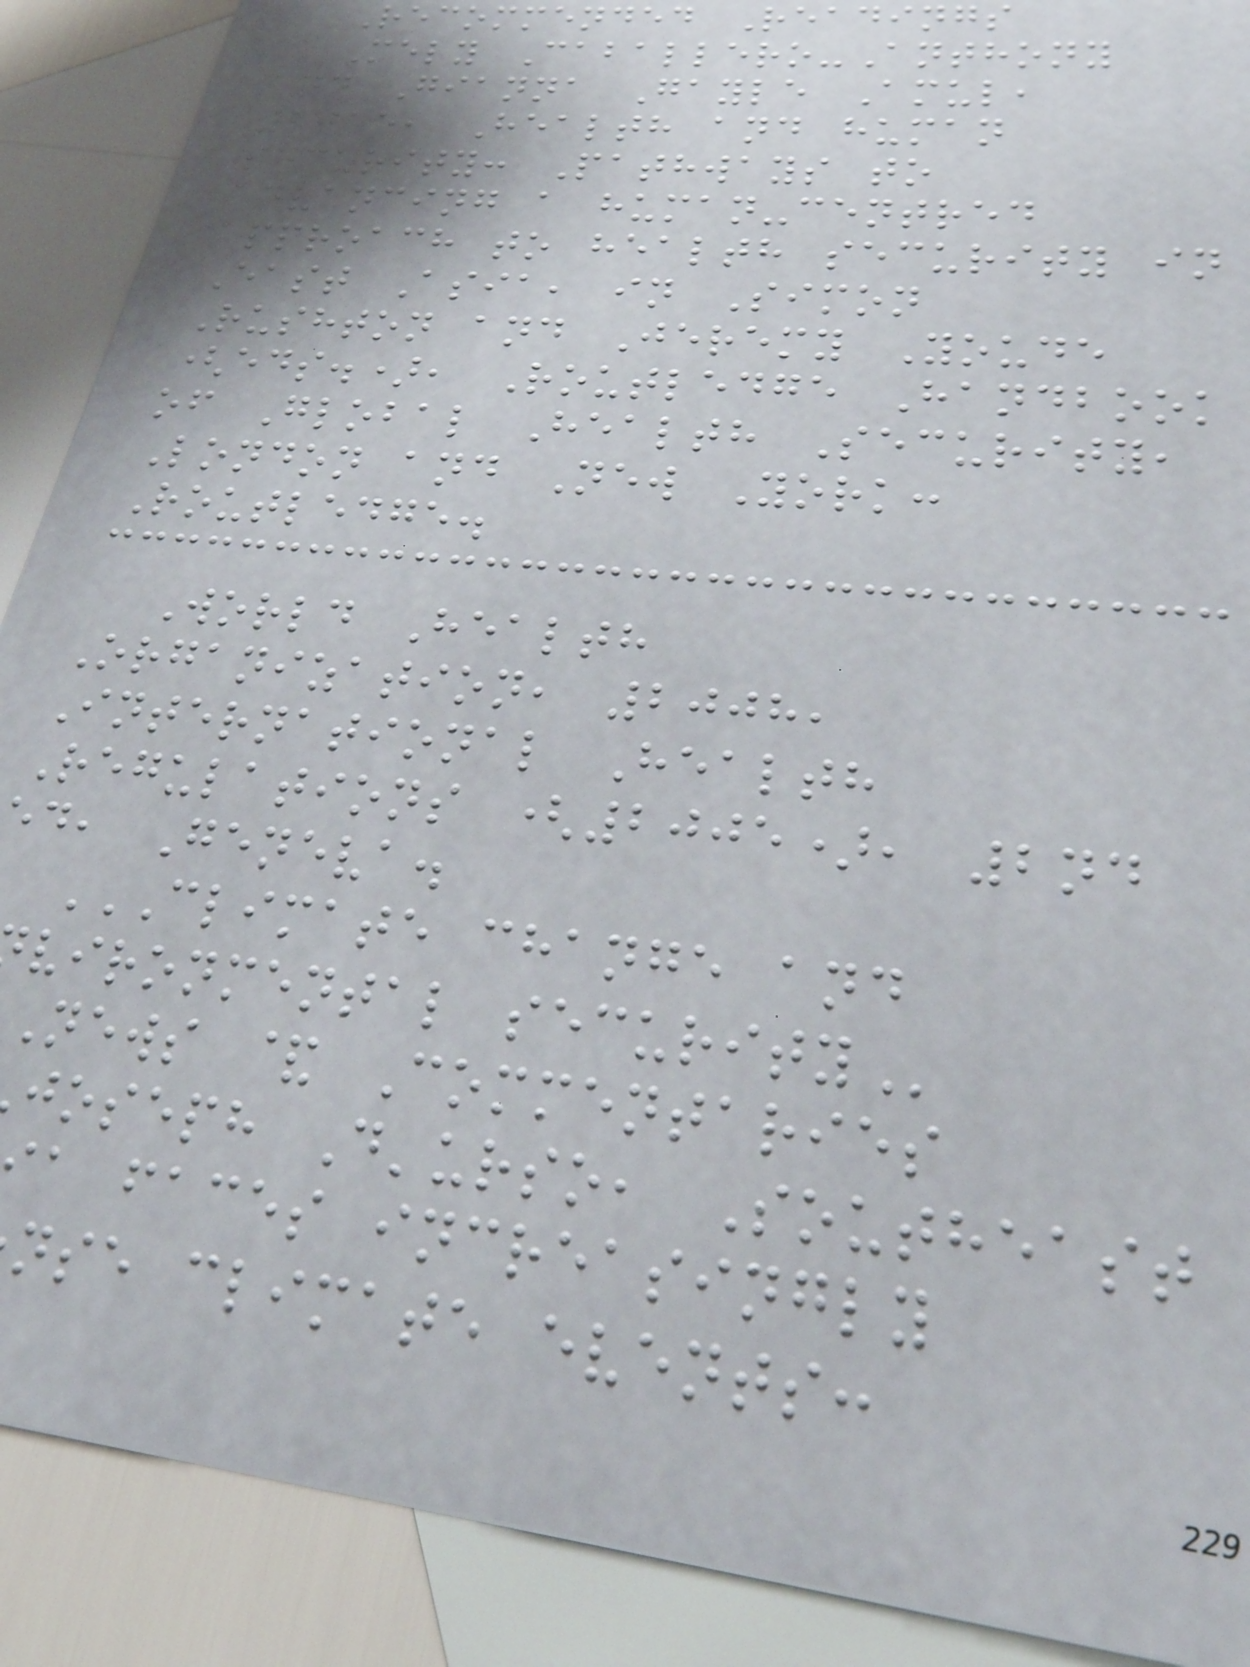Recommended Readings
Mely Caballero-Anthony
and Gianna Gayle Amul,
2015, Health and human
security: Pathways to
advancing a human-centred
approach to health security in
East Asia, in Simon
Rushton and Jeremy Youde
(eds.), Routledge Handbook
of Global Health Security,
London and New York:
Routledge.
World Health
Organization, 2008,
International Health
Regulations (2005), 2nd
d, Geneva.
CLIMATE CHANGE AND
vironmental
News & Commentaries
joseph D'urso, Southeast
a faces increasingly
nse climate events:
